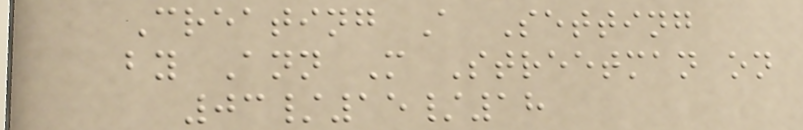Creating A Setting
by Ann M Streetman on
03/15/18
